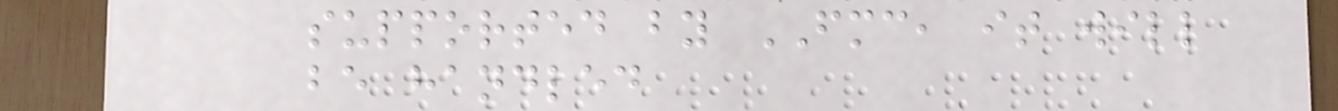supported by FMC, it will
be handled
